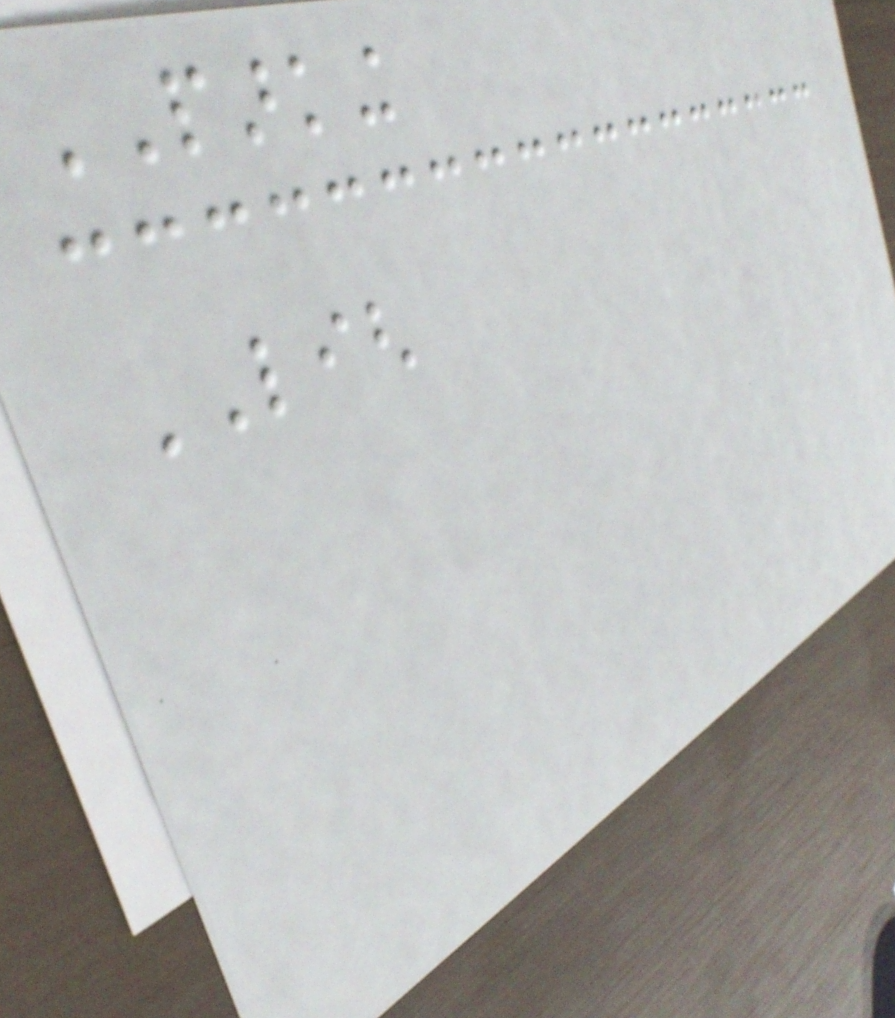PARKING
LIGH
